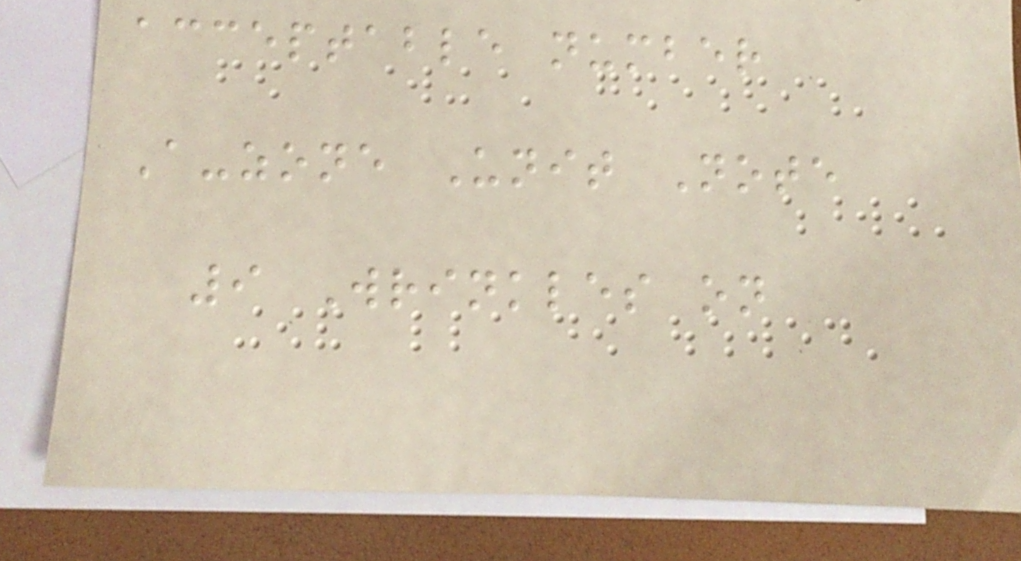acceptable number
A-zone Unit Note
9 Wrinkles on
